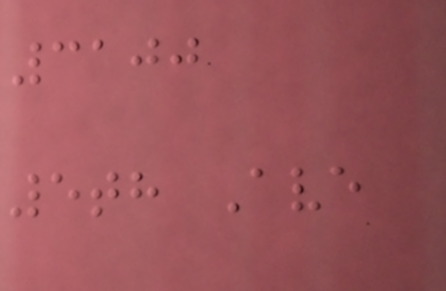3100
5th Ave
